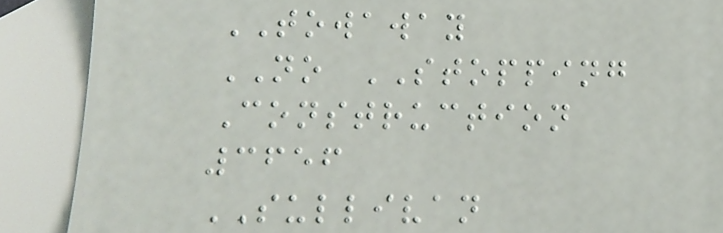TOWAWAY
NO STOPPING
Construction
3656
SULLIVAN
